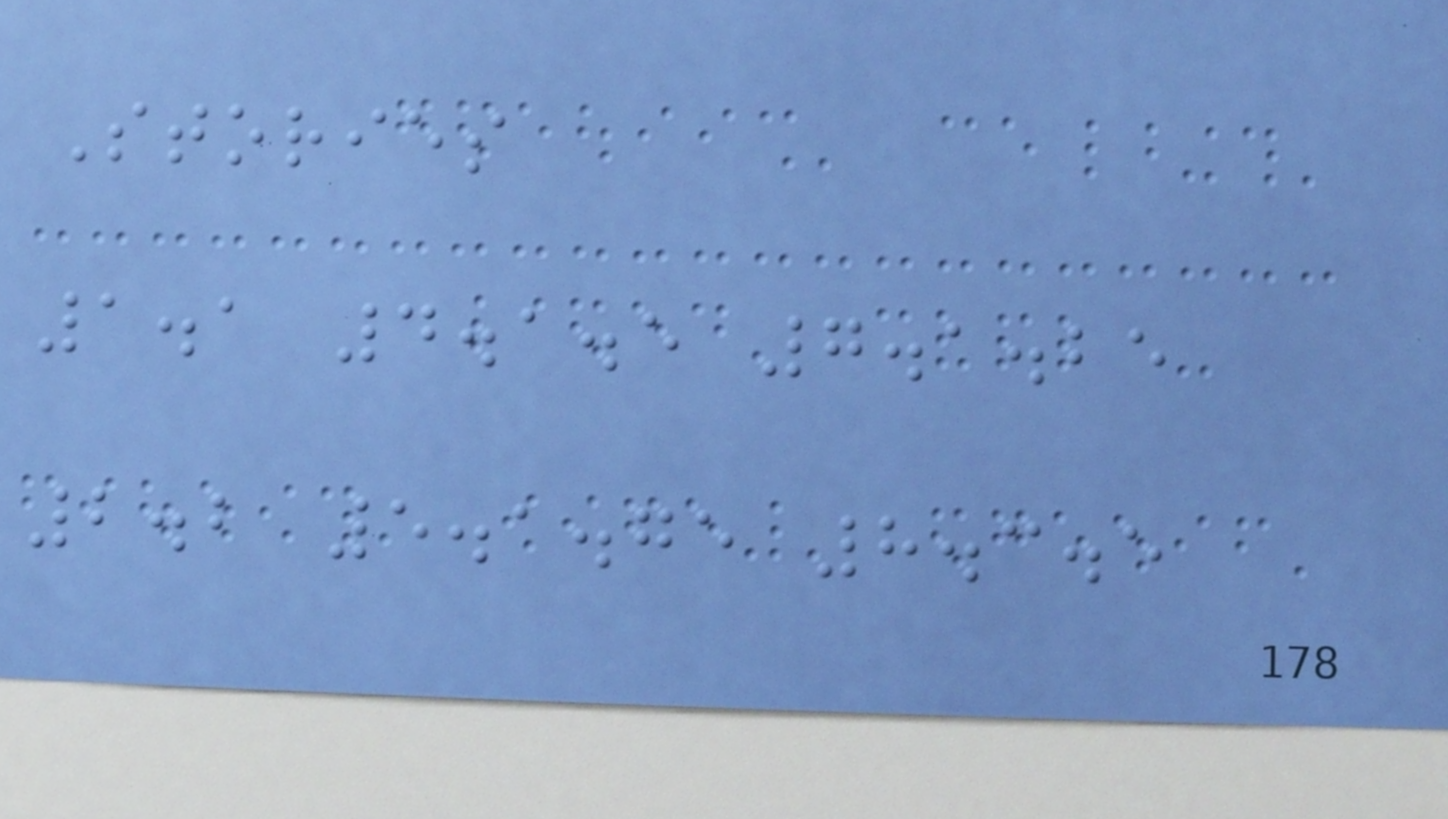Stories
1.1 4.1.5 7.1.25
2.2 5.1.75 8.3.5
